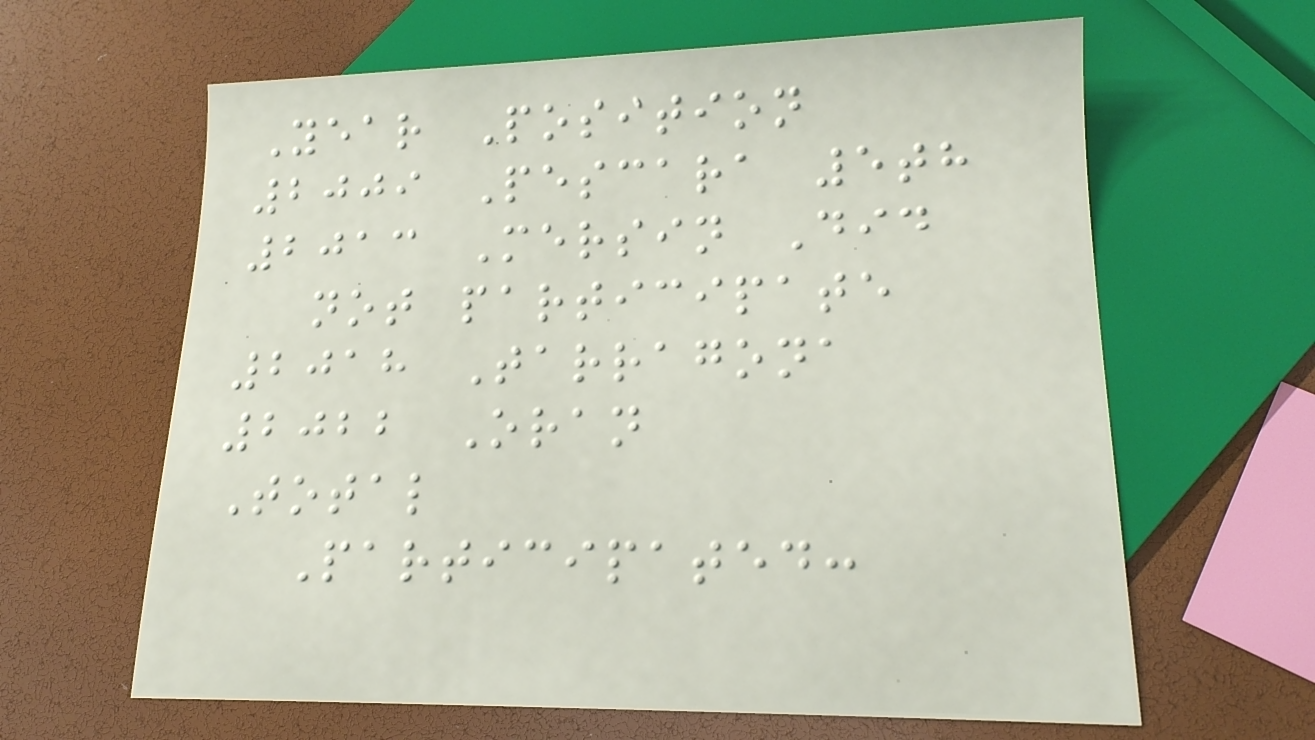Year Position
2009 Pescara 5th
2013 Mersin Did
not participate
2018 Tarragona
2022 Oran
Total
Participated:
